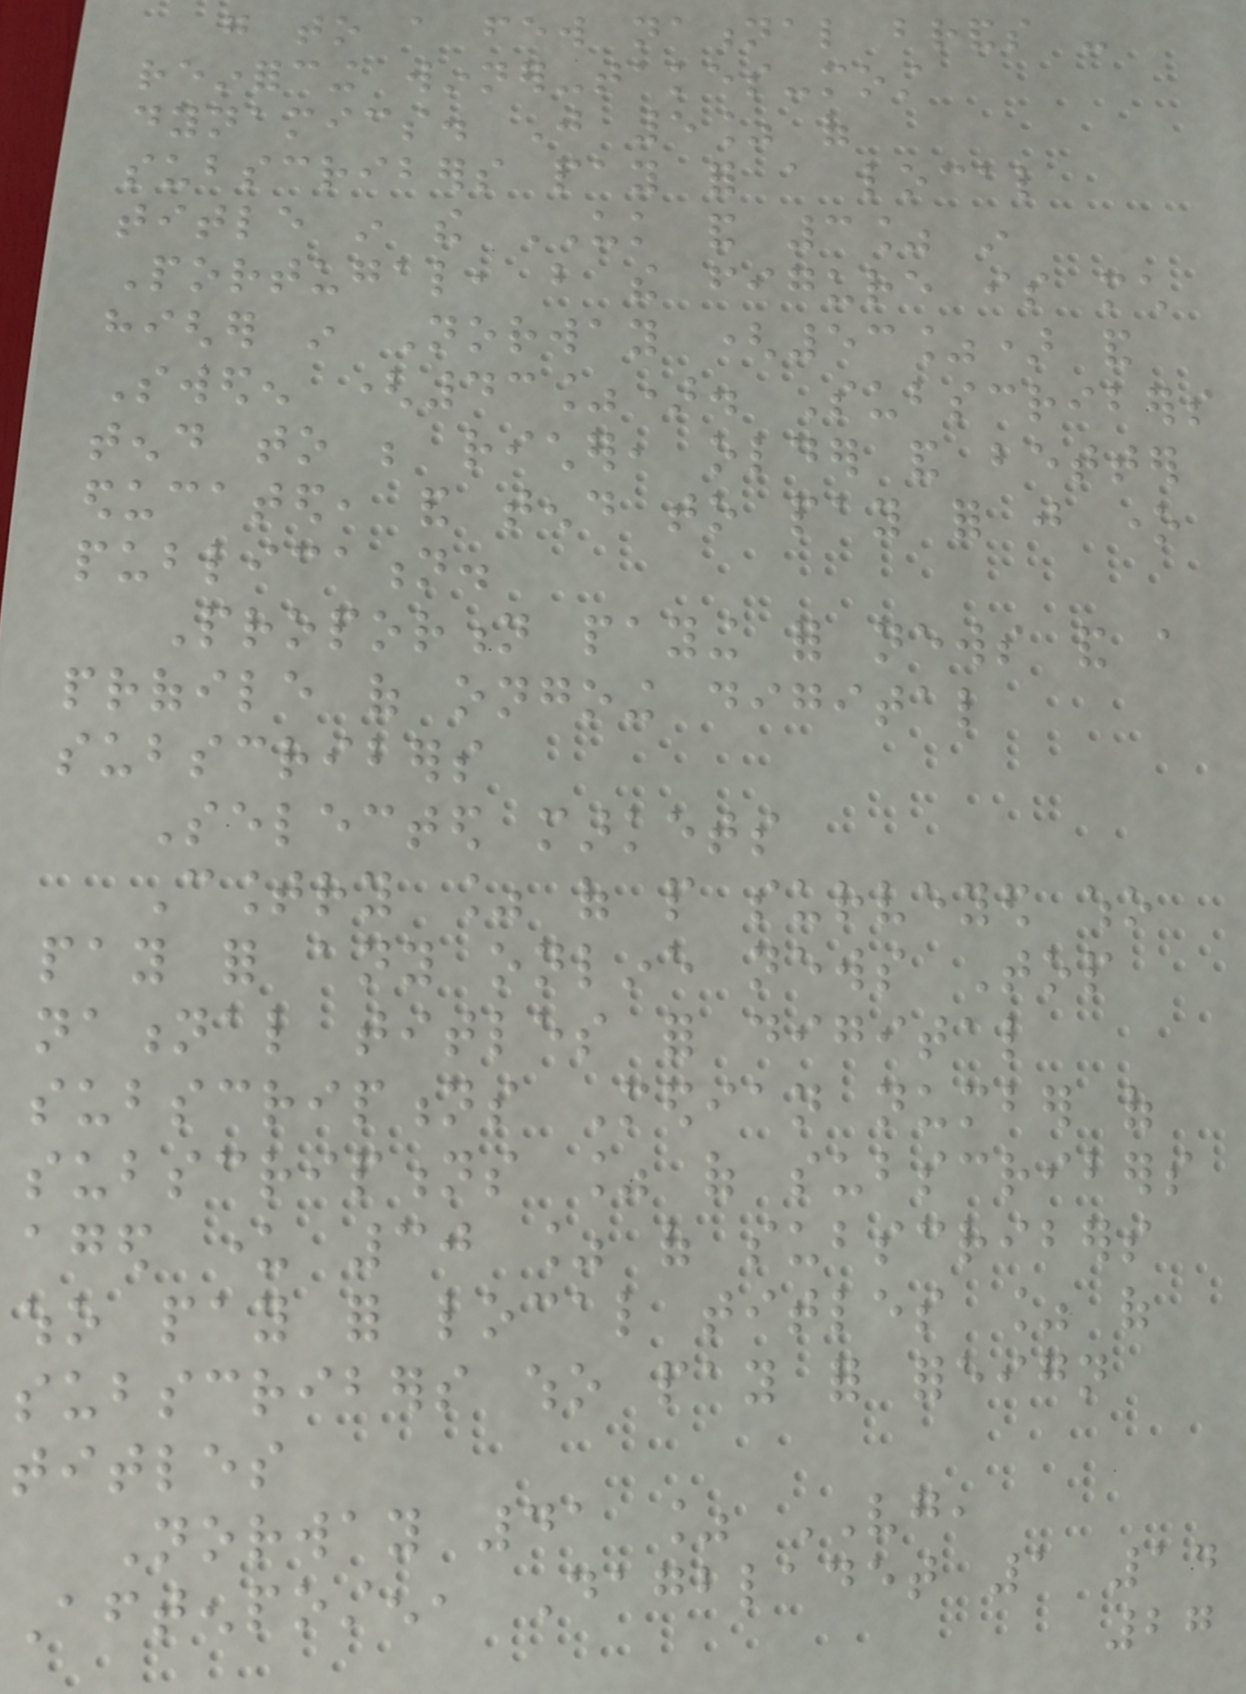go to a few national brands -
reinforcing winner-takes-most
dynamics. Just 5% of
subscribers pay for a local
title in the UK and 3% in
Portugal, but the figure is much
higher in Norway (53%) and
Sweden (43%). Subscribers
tend to be richer, older and better
educated, and tend to pay for just one
publication.
Proportion paying for news and a
profile of ongoing digital
subscribers
Selected markets
Country % of people surveyed who
pay for any online news Top
national titles for digital
subscriptions Median number of
subscriptions % of subscribers
aged under 30 % of subscribers
who pay for local titles % of
subscribers who pay for foreign
titles
Norway 41 % VG,
Aftenposten, Dagbladet 1 14
27
